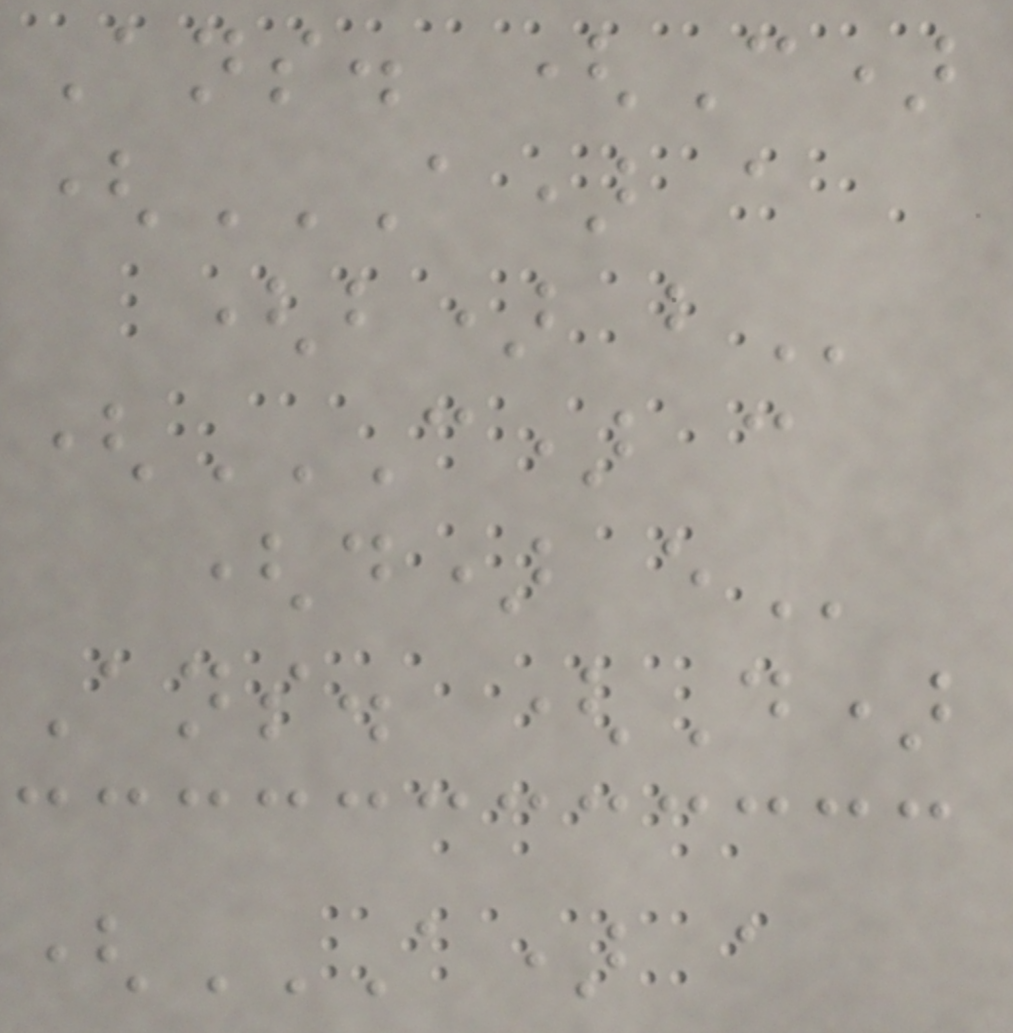Ans. (C)
(A) A
(B) B
(C) C
(D) E
Ans. (D)
(A) A
